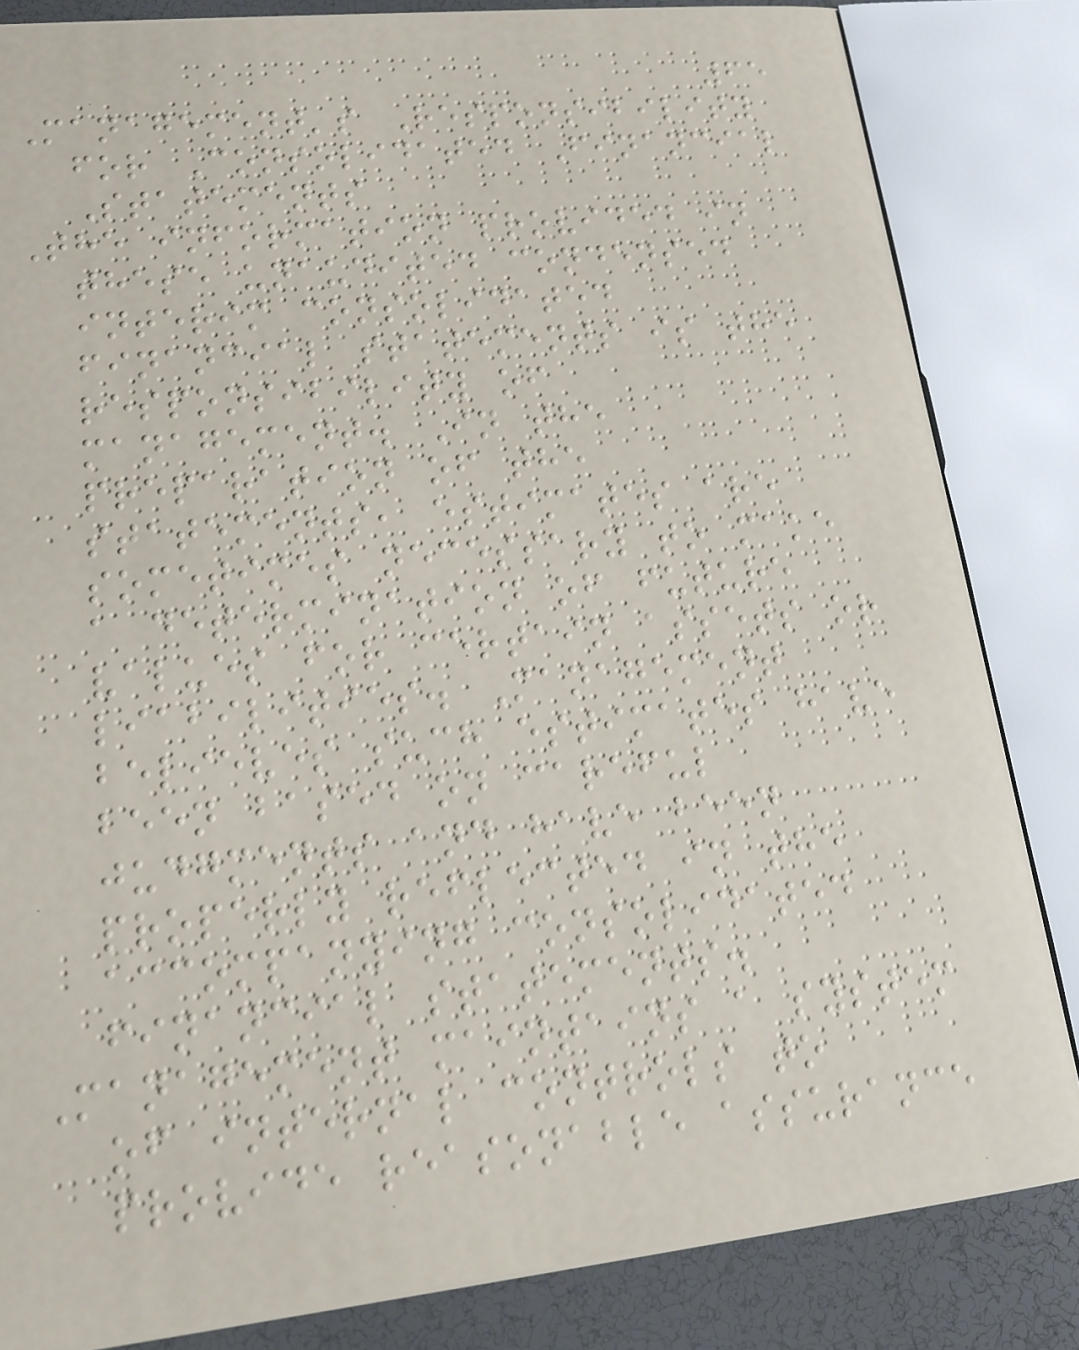65
Management's Responsibility
for Consolidated Financial
Statements
The information provided in
these unaudited condensed
interim consolidated
financial statements is the
responsibility of
management. In the
preparation of the
statements, estimates are
sometimes necessary to make
a determination of future
values for certain assets or
liabilities. Management
believes such estimates have
been based on careful
judgments and have been
properly reflected in the
accompanying consolidated
financial statements.
Management maintains a system
of internal controls to
provide reasonable assurance
